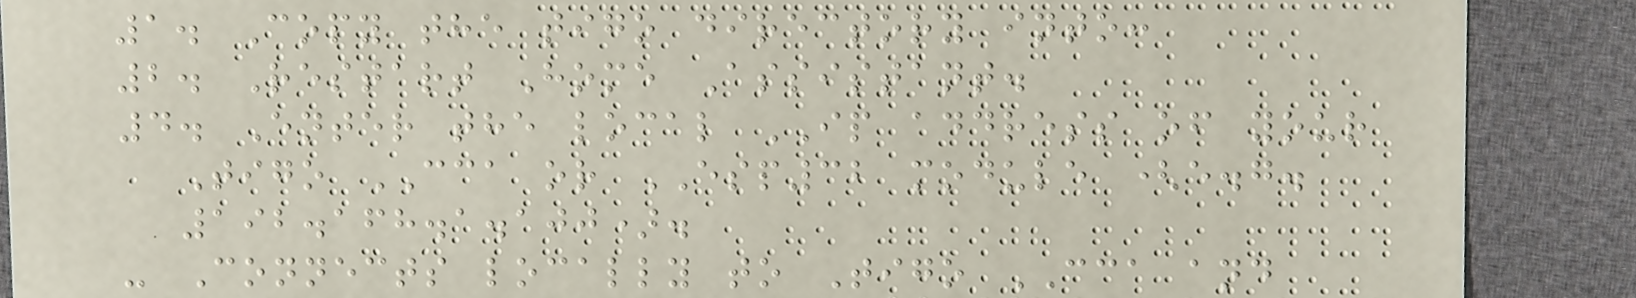1. Copy the tigo directory into:
2. Restart Home Assistant.
4. Enter the local IP address of your
Tigo CCA or ESP32 module (e.g.
192.168.1.100).
- Connects locally to Tigo CCA and
